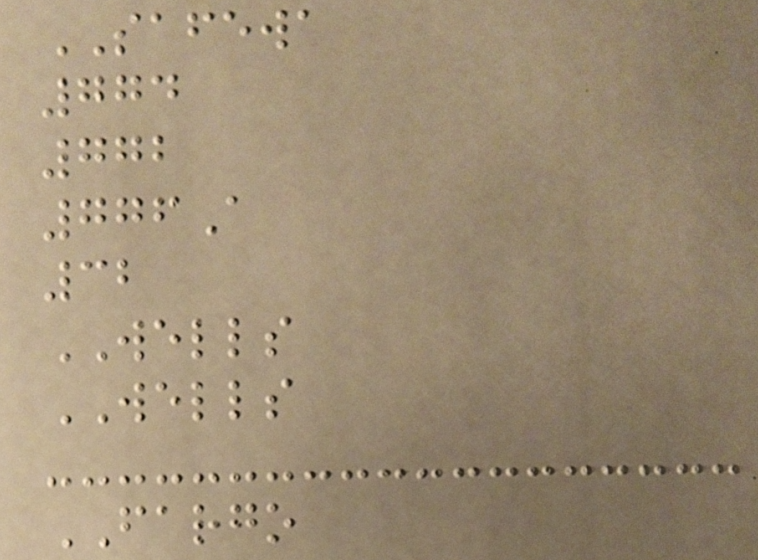SAFEWA
774
772
776A
32
WELLS
WELLS
FARGO
